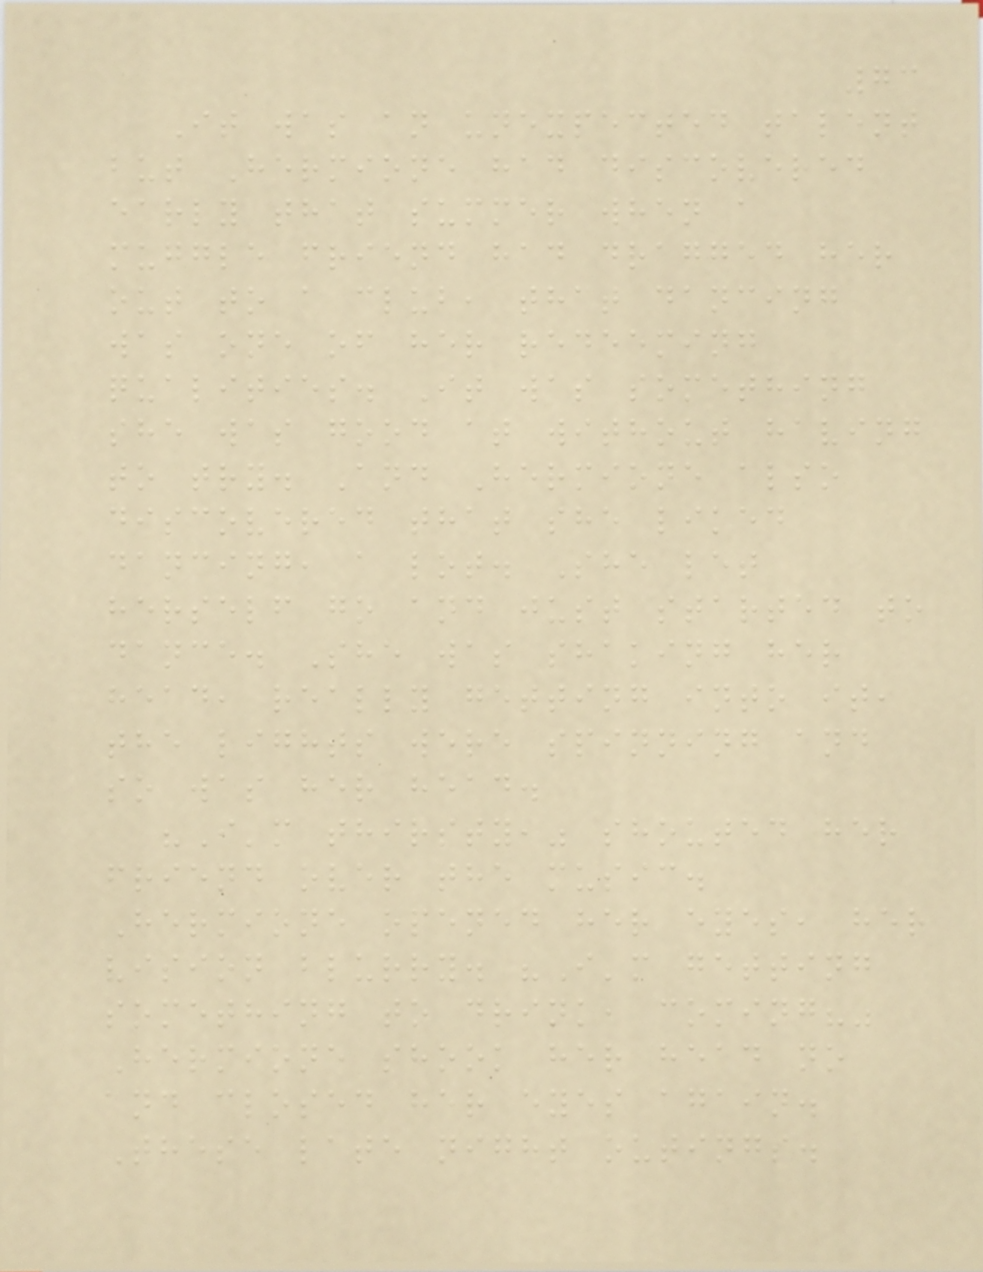73
It was an unexpected talent
but Hermione had discovered
early that summer when a
muggle friend had dragged her
out to a club, that dancing
was one of her redeeming
qualities. It was something
she was good at without having
to try. And Hermione also
discovered that she liked
dancing, a lot. She let
herself go and just started to
dance. She was shaking her
head, really getting into it,
the lights were spinning and
so was her head.
"I'm thirsty," shouted her
friend over the music.
Hermione opened her eyes, her
vision blurry. "I'm getting
something to drink, coming?"
Hermione shook her head no
and closed her eyes again.
These late night outings.
